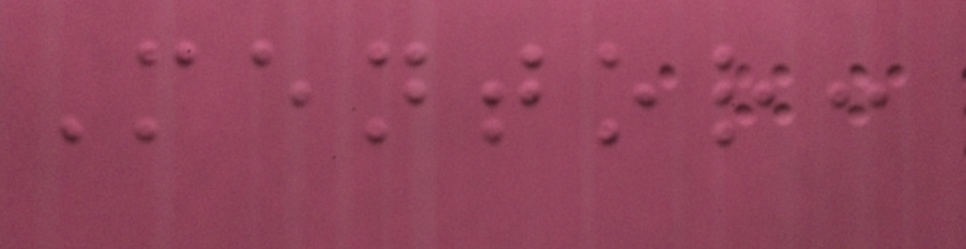Mentor:
